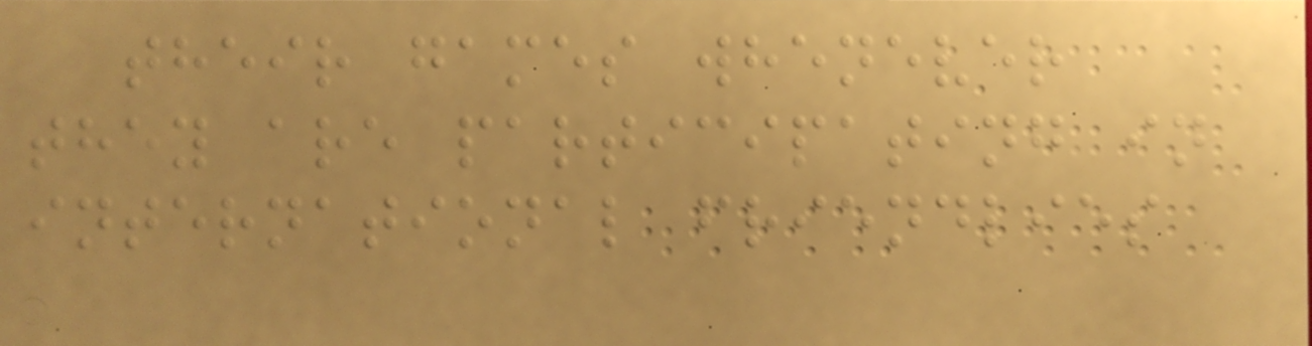their games whenever
they are participating in
international friendlies
